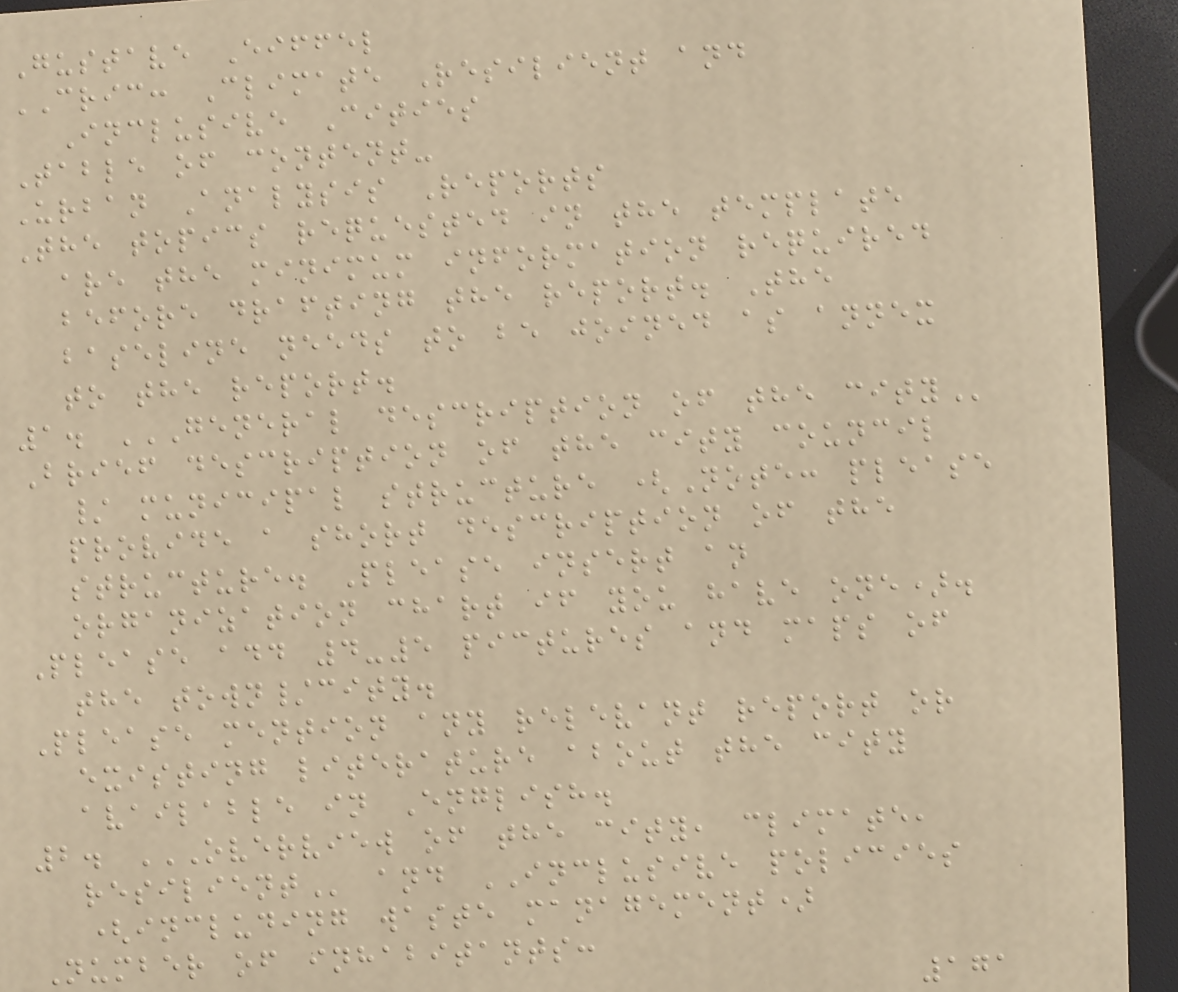Gustave Eiffel
CRIC: Climate Resilient and
Inclusive Cities
Table of content-
Urban Analysis Reports
The topics requested in the template
are the minimum information required
before drafting the report. The
baseline needs to be joined as annex
to the report.
1. GENERAL DESCRIPTION OF THE CITY
Brief description of the city council
/ municipal structure (Note: please
provide a short description of the
structure. Please insert an
organization chart if you have one).
Please add 4-5 pictures and maps of
the town/city.
Please mention any relevant report or
existing literature about the city
available in English.
2. OVERVIEW OF THE CITY, CLIMATE,
RESILIENT and INCLUSIVE policies
(including waste management)
Number of inhabitants:
171
